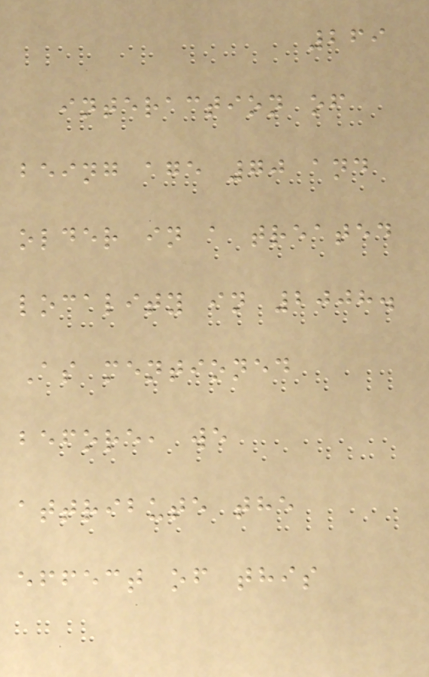269
interaction of
being age 70 and
older in a treated
locality in 2008.
As mentioned
before, we
attribute the
effect of this
